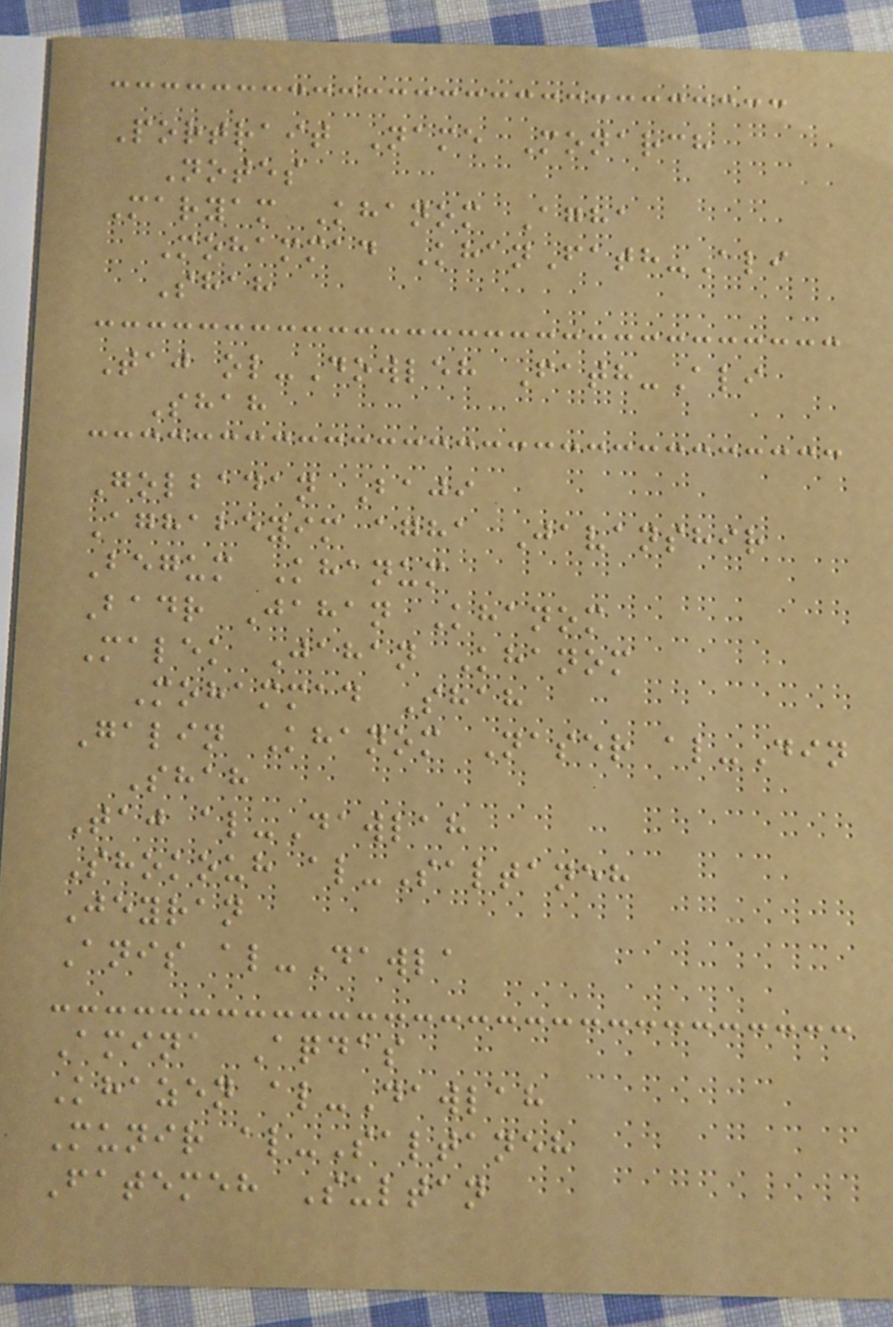Portrait Name Monarch
Notes
Maryam Khanom Agha
Mohammad KhanFath-Ali
Shah
Taj ol-Dowleh Fath-Ali
Shah
Golbadan Baji
Aghabeyim agha Javanshir
Begum Khanum
Badr Jahan Khanom
Malek Jahan Khanom
Mohammad Shah
Galin Khanom Naser al-Din
Shah
Taj al-Dawlah
Shokouh al-Saltaneh
Jeyran
Anis al-Dawla
Amina Aqdas
Khazen al-Dawlah
Munir al-Saltaneh
Fatemeh Sultan
